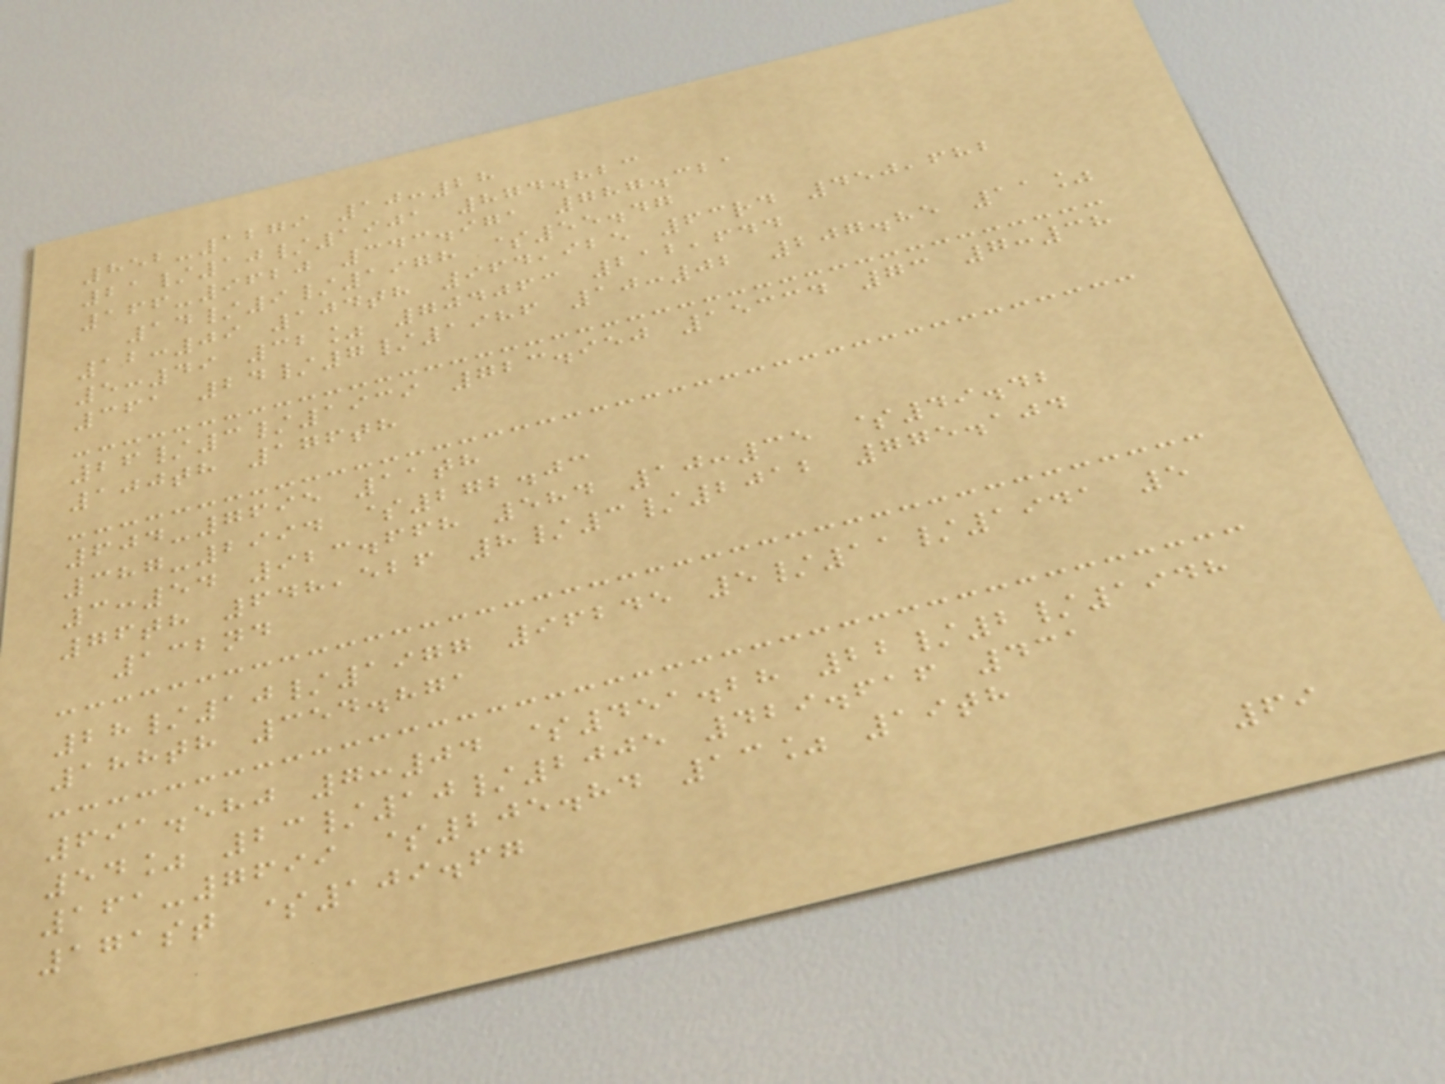852-1279 10:28
21/10/1901 874.823
166-9620 343.971 787.321
14/9/1978 $55.47
12:09 104th 964,925 63rd 450,682
5:49 32% 704063 212,644
361 24/7/1986 10:02 207.85 11%
26/3/1939 723.950 15334 73 7:38
100th 176th
604-7695 11th
387-2994 $272.03
3:54 923.668 584 10:35 $49.42
76th 648,526 8/3/2012 775.104
132nd
28/10/1977 96245 5/11/1941 5
188th 354.871
691.580 7:04 $451.28 22/2/1948
54% 23/10/2005 429.616 431
161-7699 $205.84 13% 19th
171st $109.67
69
